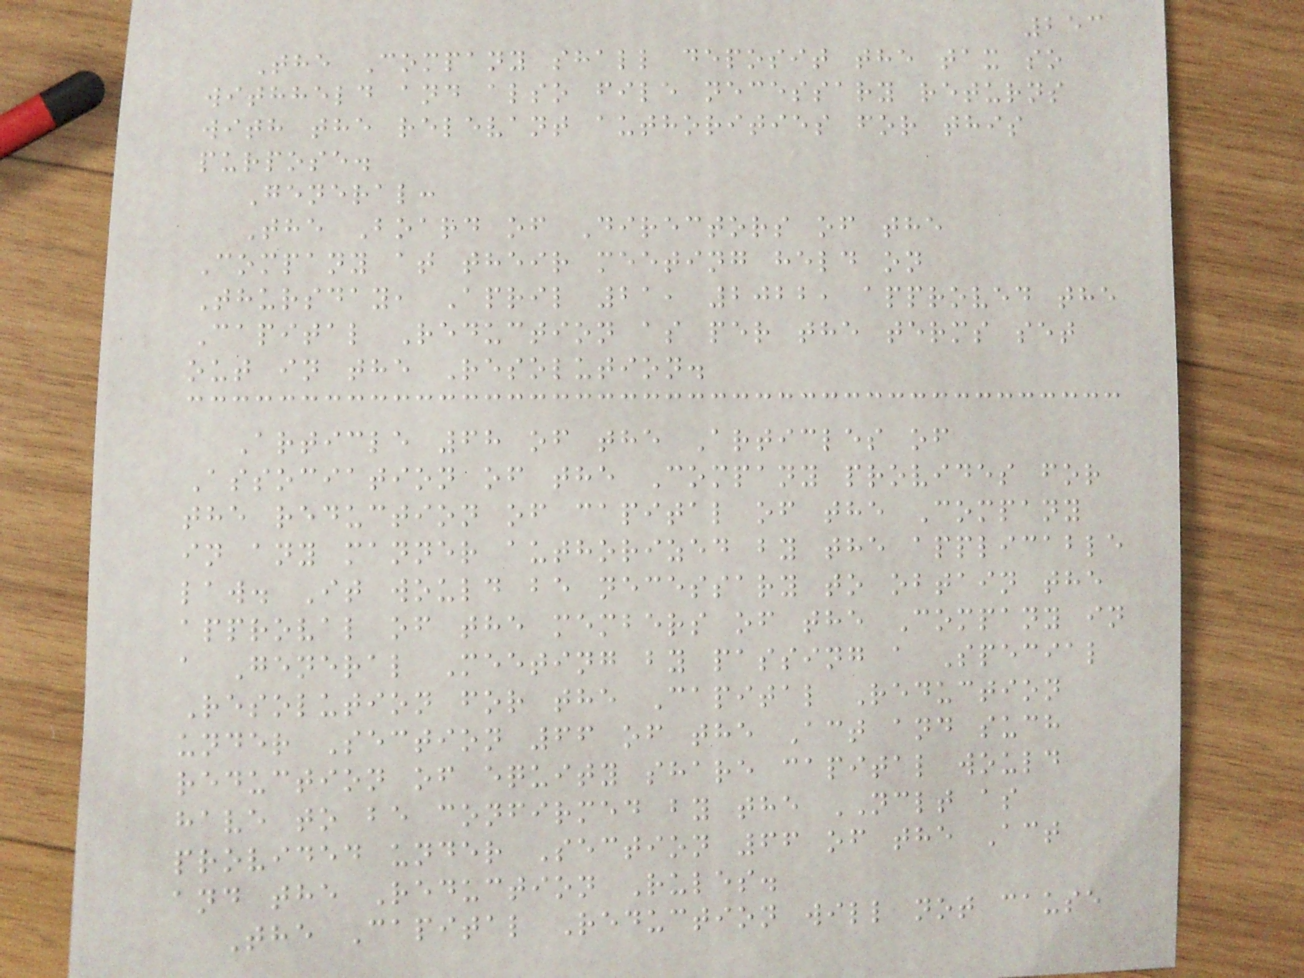253
The Company shall deposit the tax so
withheld and also file necessary returns
with the relevant authorities for this
purpose.
General:
The Board of Directors of the
Company at their meeting held on
Thursday, April 21, 2022, approved the
Capital Reduction as per the terms set
out in the Resolution.
Article 68 of the Articles of
Association of the Company provides for
the reduction of capital of the Company
in any manner authorized by the applicable
law. It would be necessary to obtain the
approval of the members of the Company in
a General Meeting by passing a Special
Resolution for the Capital Reduction
under Section 66 of the Act and such
reduction of equity share capital would
have to be confirmed by the NCLT as
provided under Section 66 of the Act
and the Reduction Rules.
The Capital Reduction will not cause
